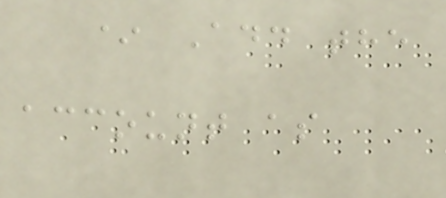* Add the
account as
